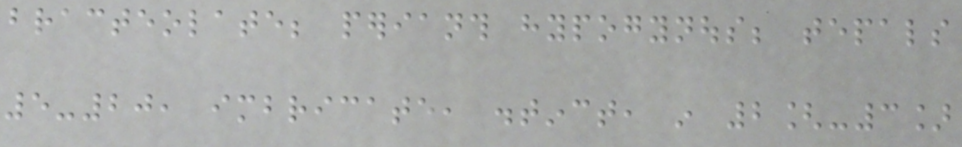bracteolate; perianth hypogynous; tepals
5-20, imbricate, distinct, in 2[-3]
